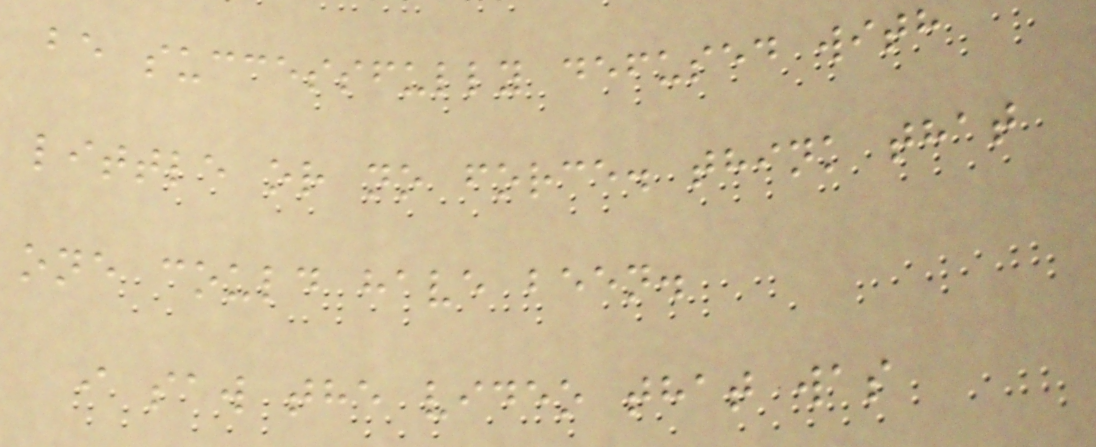be successfully defused with
little or no force. think that
one could have been.
i saw the video that was
